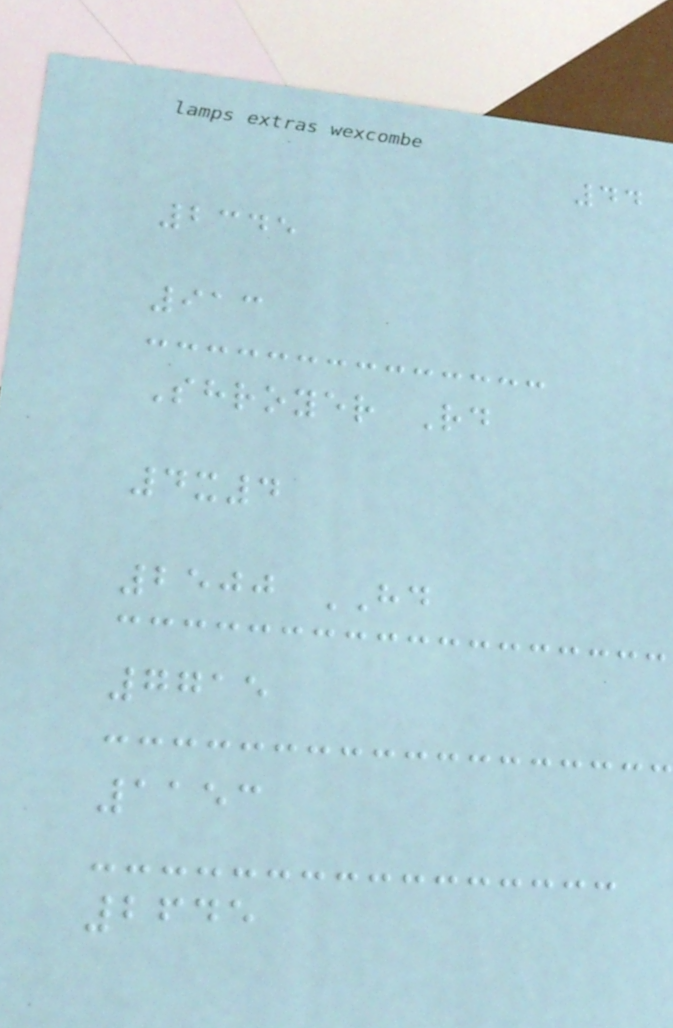44
2345
913
Shroyer Rd
4x4
2500 HD
7715
1153
2645
